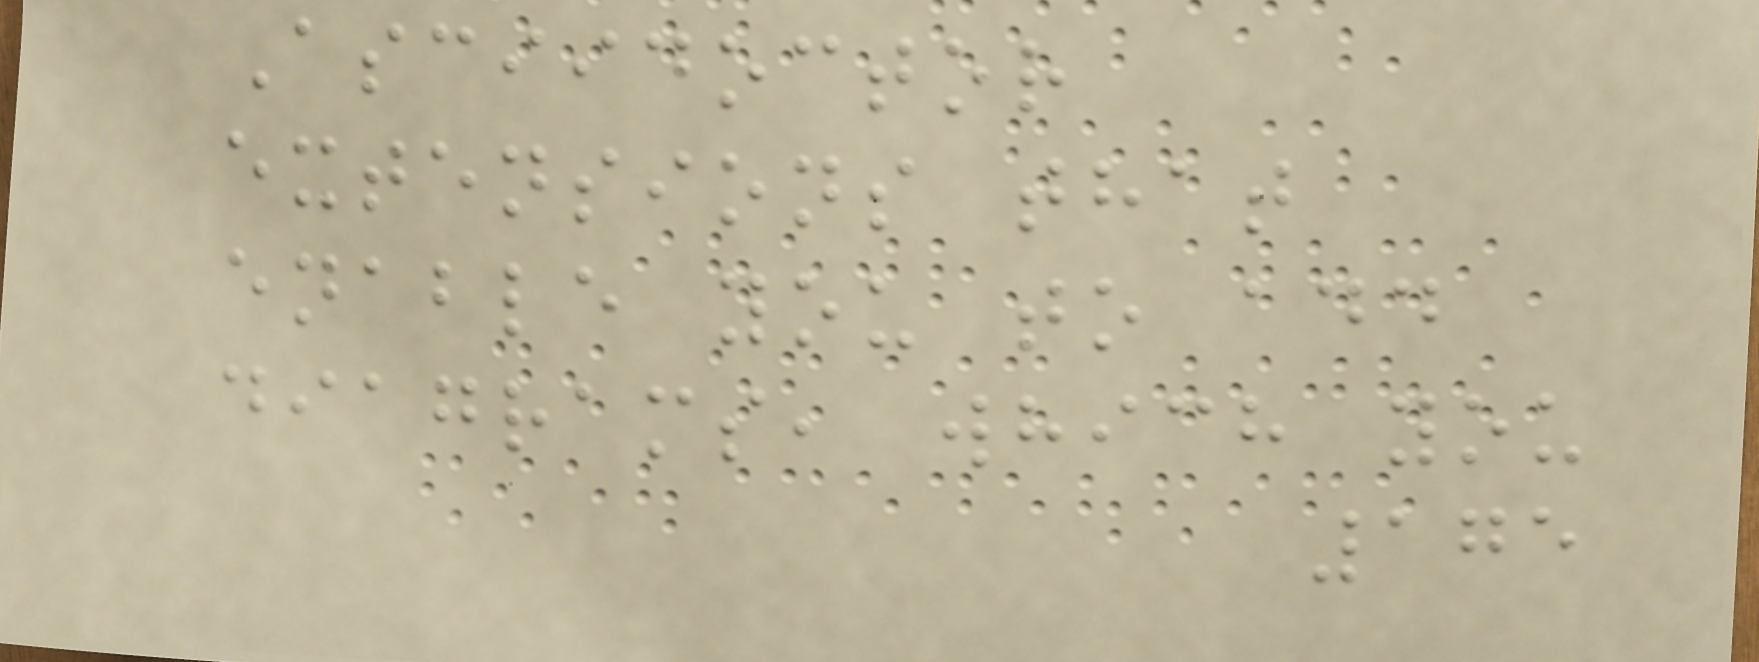Asciidoctor
extensions that
enable you to add
diagrams, which you
175
